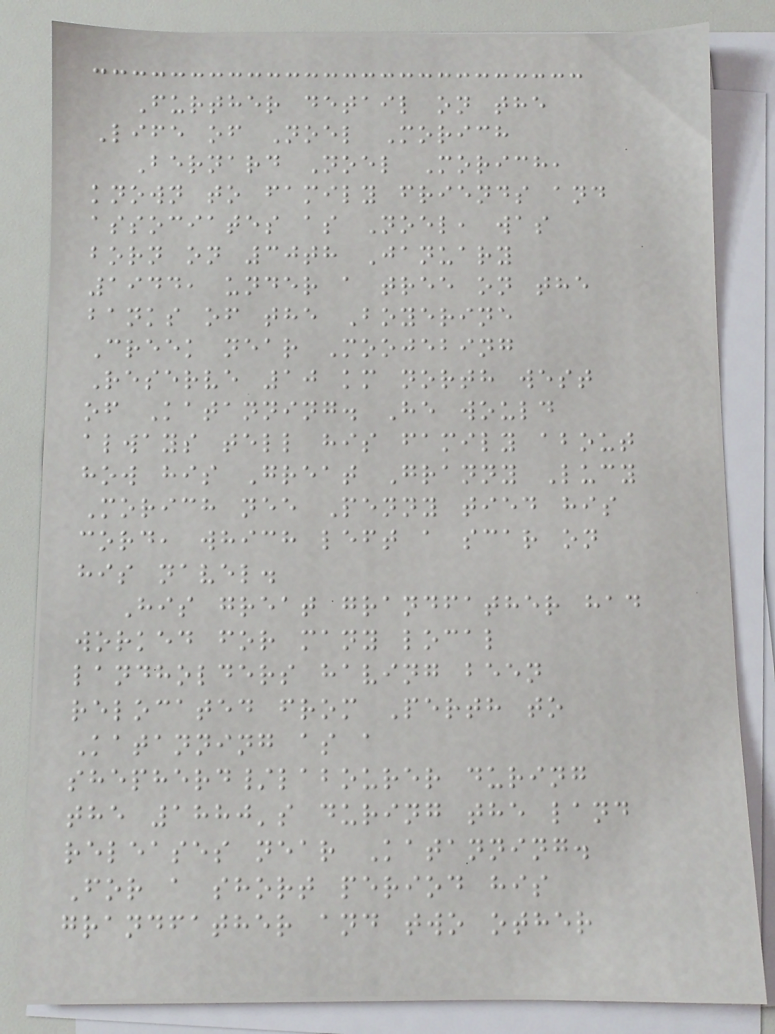Further detail on the
Life of Noel Morich
Bernard Noel Morich,
known to family friends and
associates as Noel, was
born on 30th January
1944, under a tree on the
banks of the Boyerine
Creek near Moojebing
Reserve 10 km north west
of Katanning. He would
always tell his family about
how his Great Granny Lucy
Morich nee Penny tied his
cord, which left a scar on
his navel.
His great grandfather had
worked for many local
landholders having been
relocated from Perth to
Katanning as a
shepherd/labourer during
the 1880's during the land
releases near Katanning.
For a short period his
grandfather and two other
